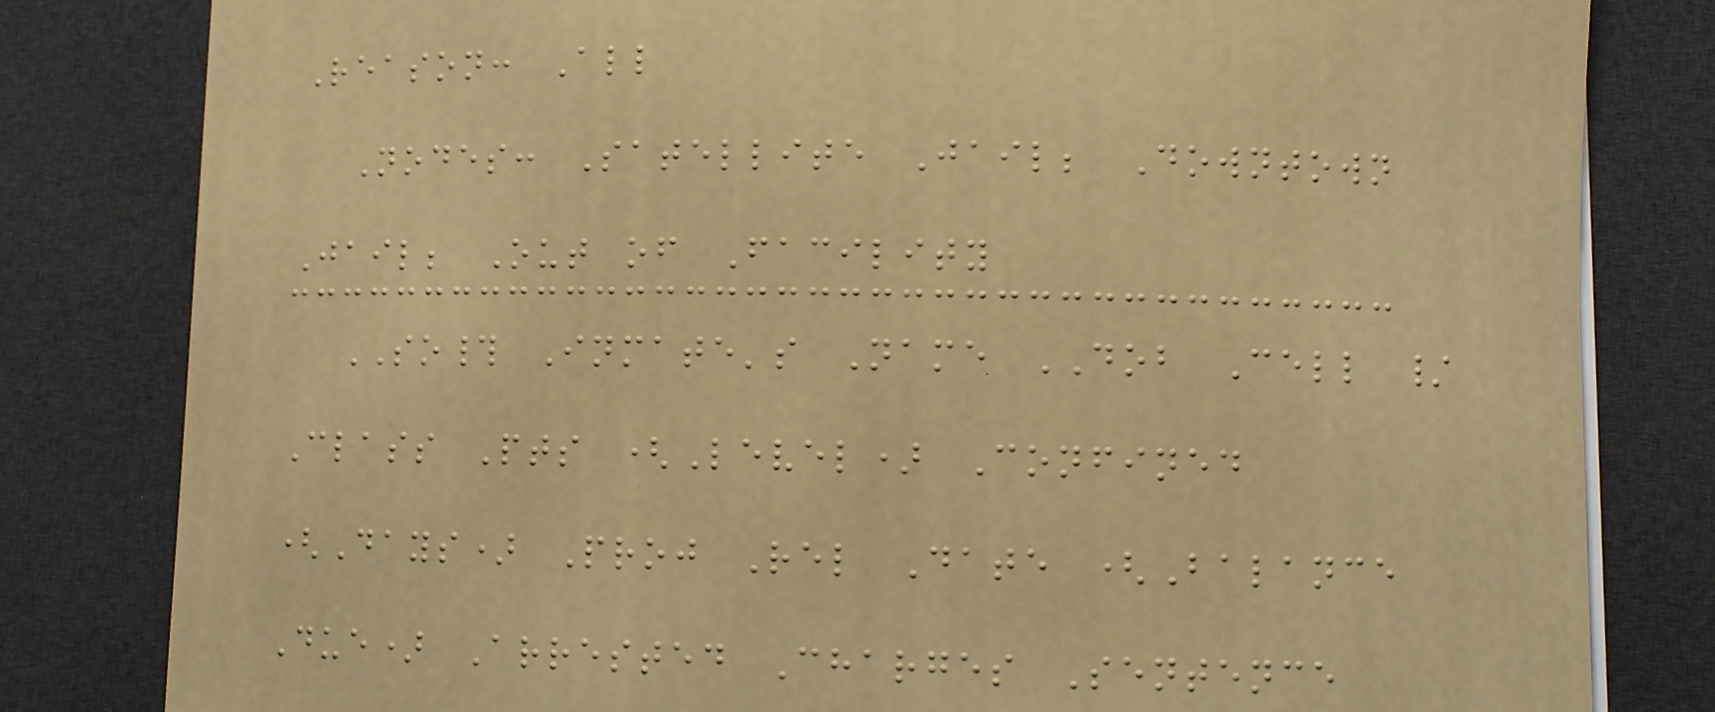Reason: All
Nodes: Satellite Jail; Downtown
Jail; Out of Facility
SO# Inmate's Name DOB Cell /
Class Pts (Level) Confined
(Days) Proj Rel Date (Balance
Due) Arrested Charges Sentence
